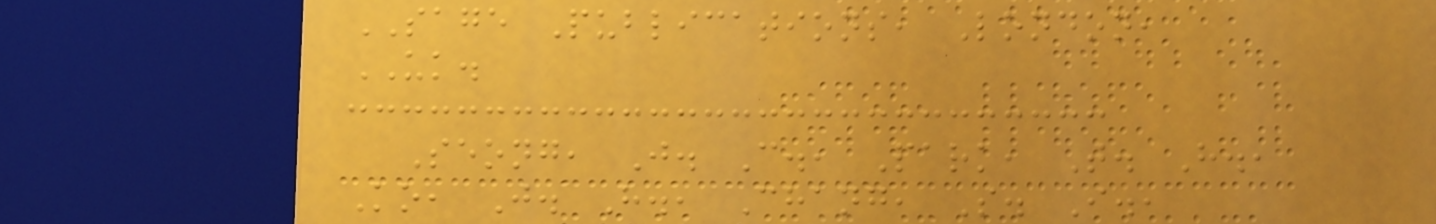SAGE Publications, London,
UK.
Seong, J. C., Park, T. H.,
Ko, J. H., Chang, S. I.,
